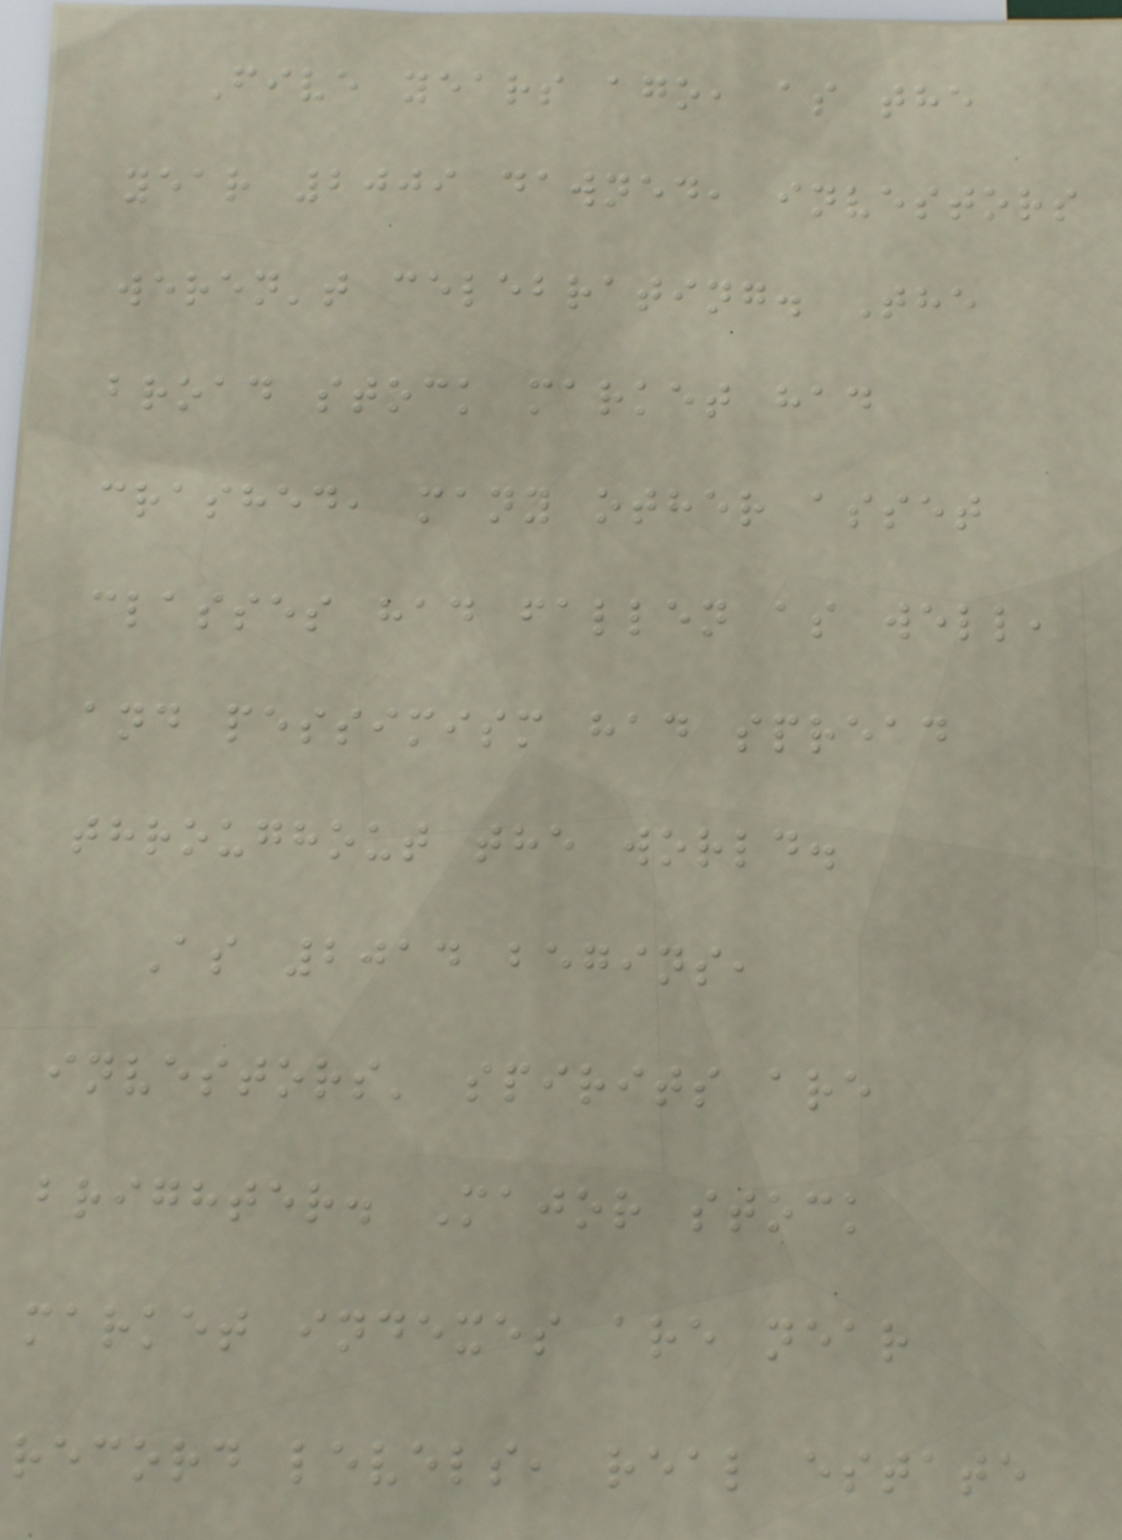Five years ago, as the
year 2009 dawned, investors
weren't celebrating. The
broad stock market had
crashed, many other asset
classes had fallen as well,
and pessimism had spread
throughout the world.
As 2014 begins,
investors' spirits are
brighter. Major stock
market indexes are near
record levels, real estate
